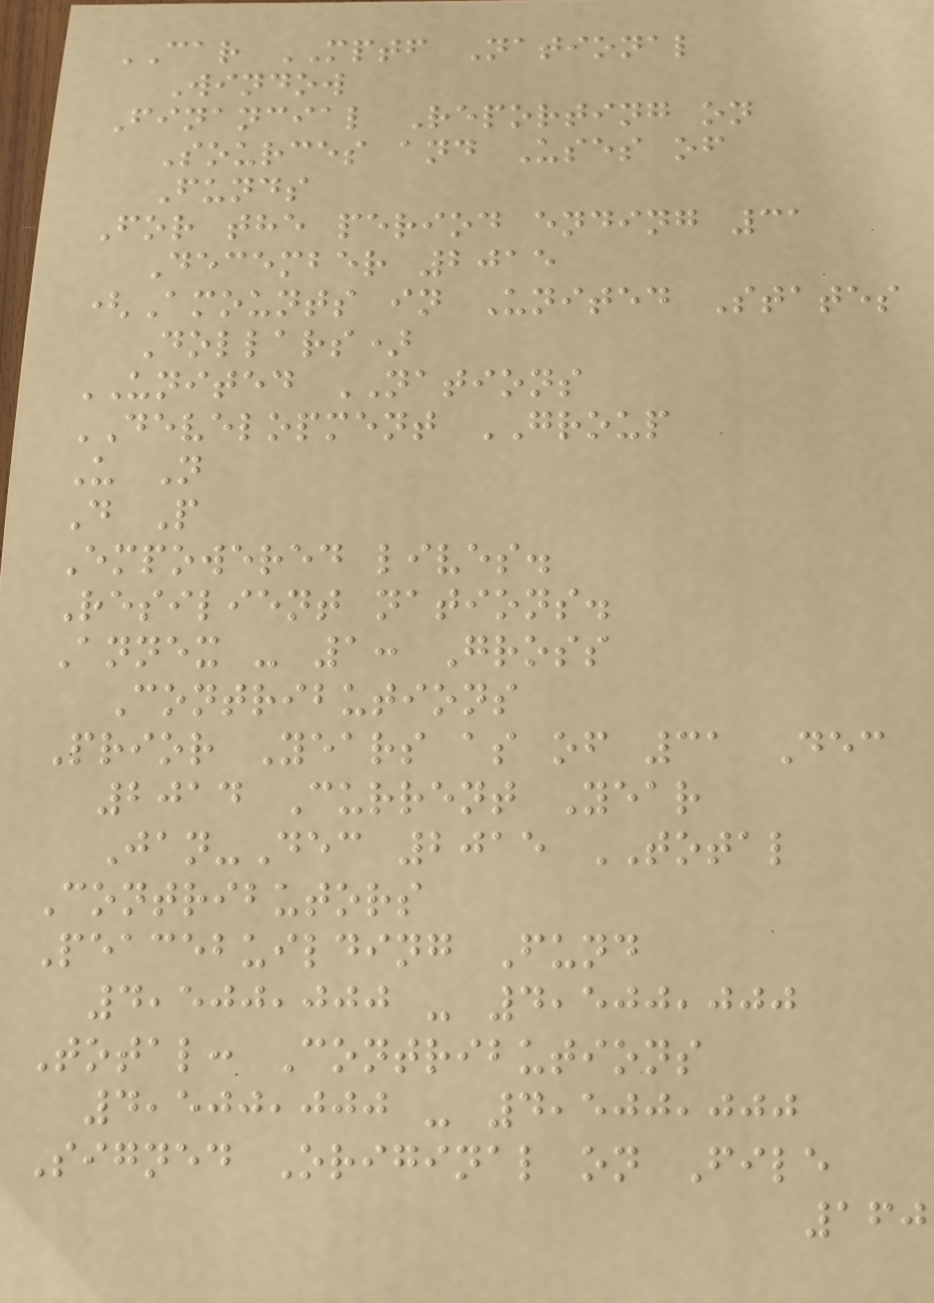CAR MPTF National
Window
Financial Reporting on
Sources and Uses of
Funds
For the period ending 31
December 2015
(Amounts in United States
Dollars)
UNITED NATIONS
DEVELOPMENT GROUP
U N
D P
Empowered lives.
Resilient nations.
Annex - 1: Gross
Contributions
Prior Years as of 31 Dec
2014 Current Year
Jan-Dec 2015 TOTAL
Contributors
Peacebuilding Fund
4,500,000 - 4,500,000
Total: Contributions
4,500,000 - 4,500,000
Signed Original on File
160
